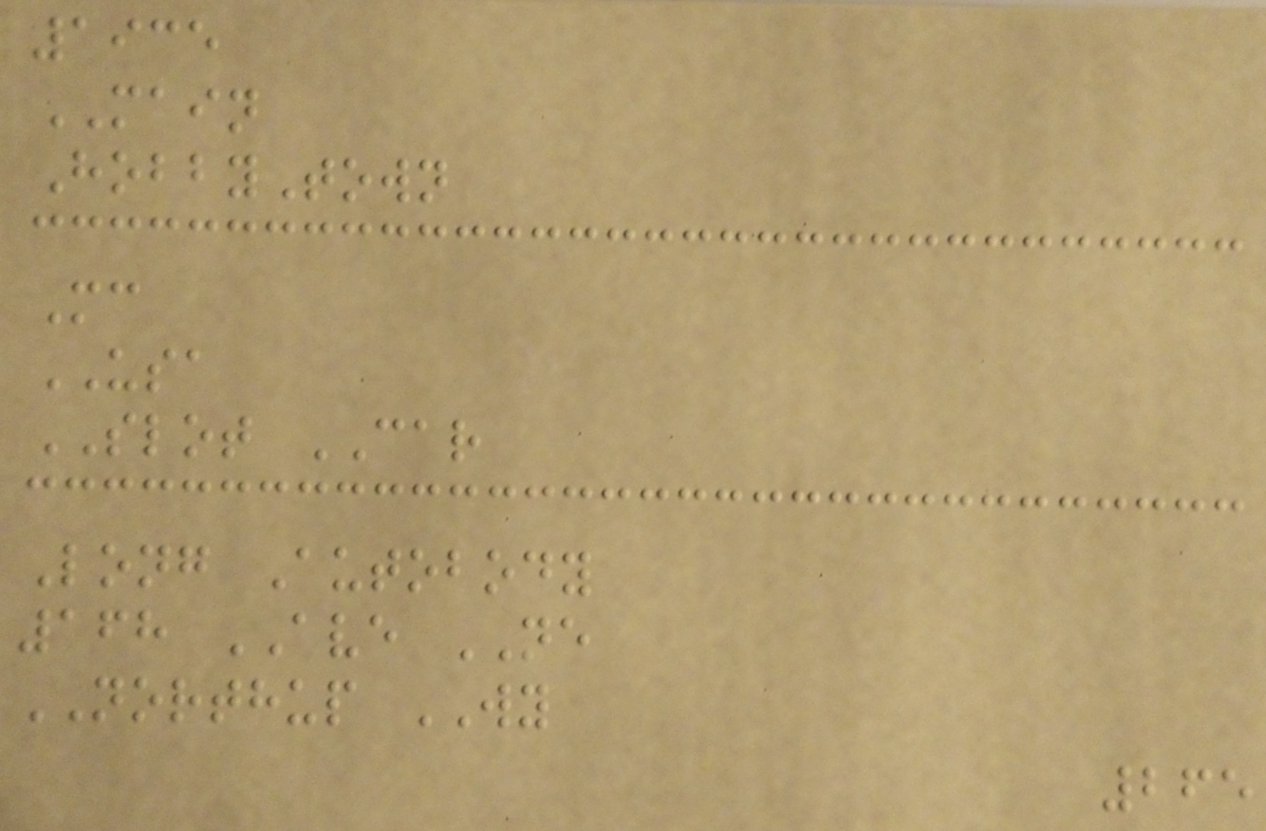1935
MAIN
HobbyTown
Mc
USA
SLOT CAR
Long Autobody
168 AVE NE
NORTHUP WY
265
